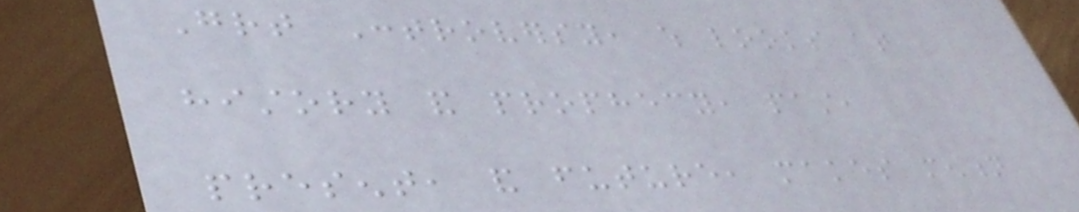Great Controversy, which looks at
history and prophecy, past,
present, and future, makes mention
